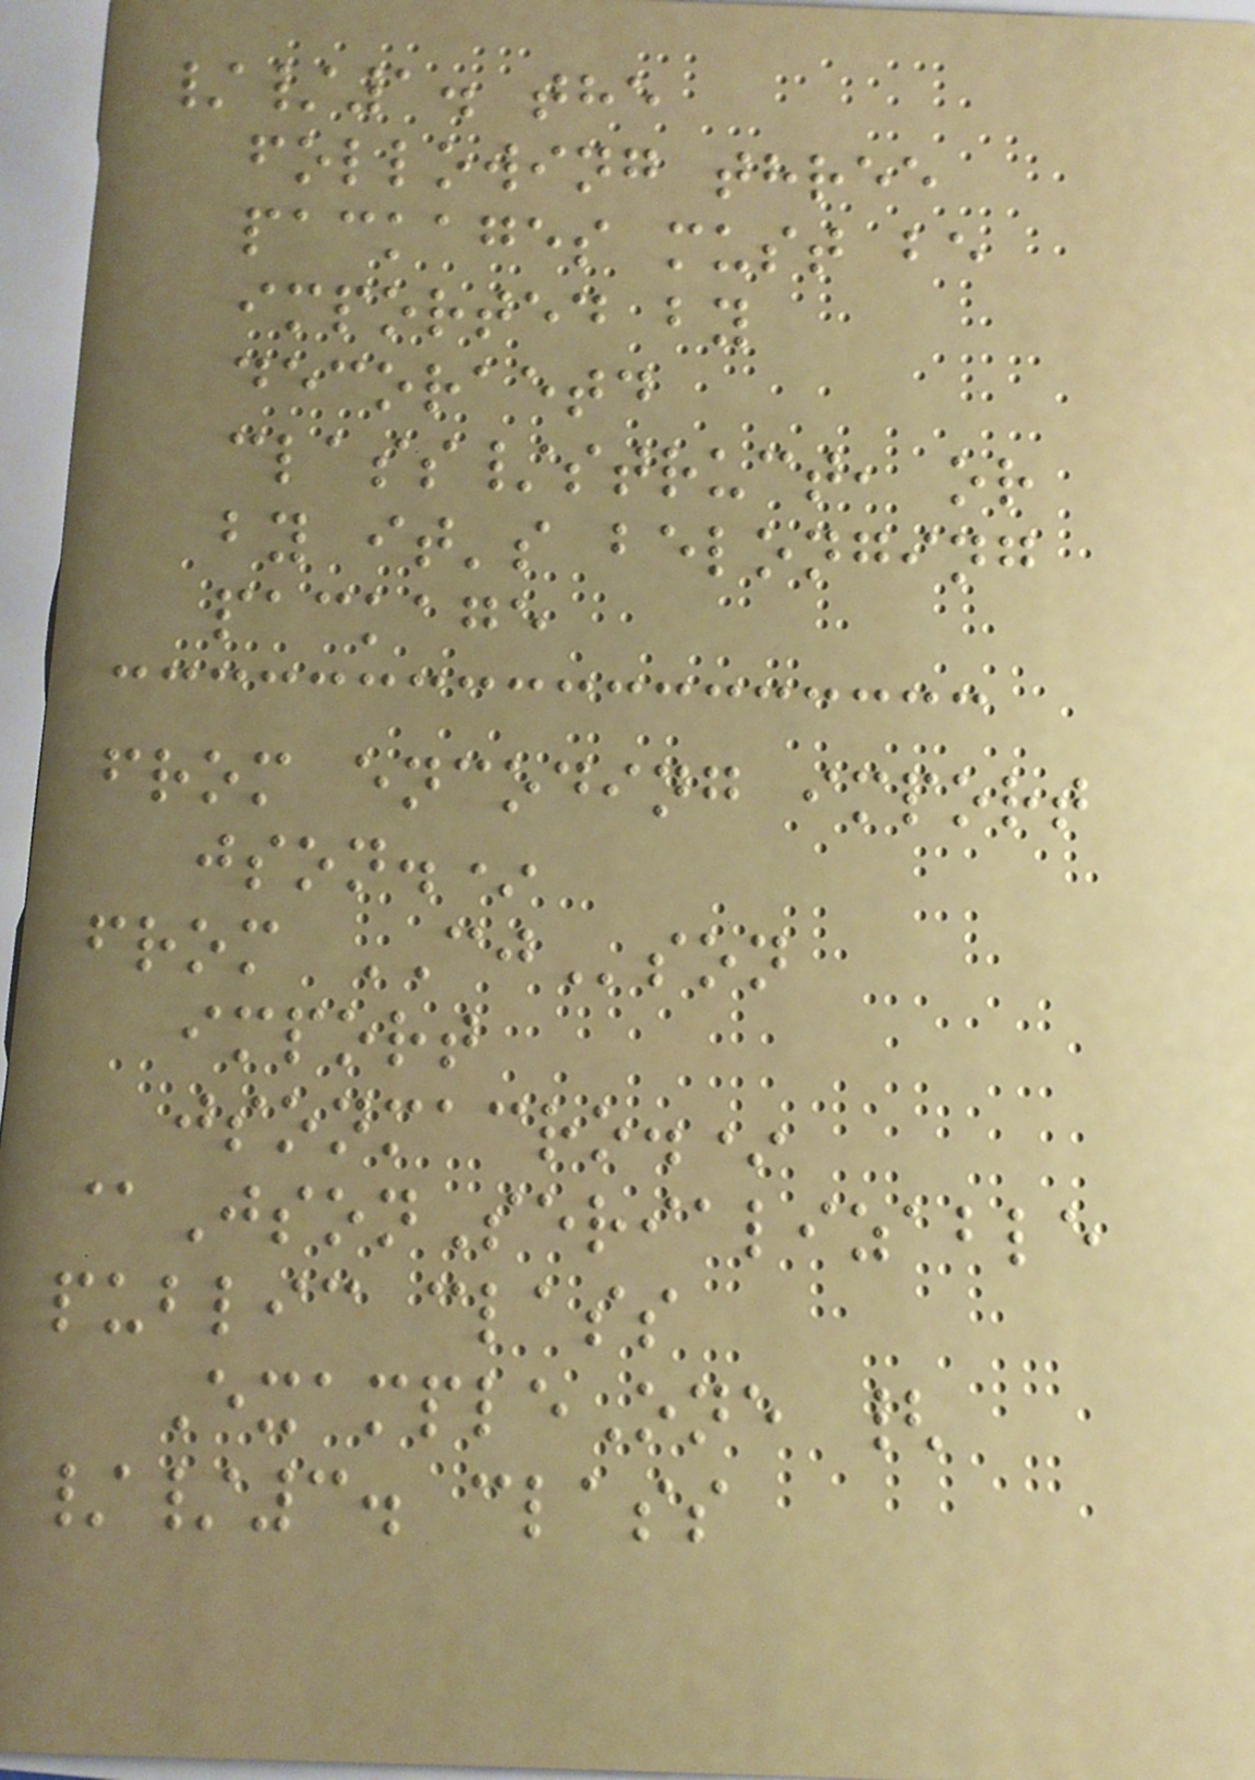//1. the
following three
packages must be
imported by
decoraetd
class/struct, or
by it's belonging
package
from encoding import
json.*
from CJson
import
jsonmacro.*
@JsonSerializable
public class
ExampleOne {
//3. class
